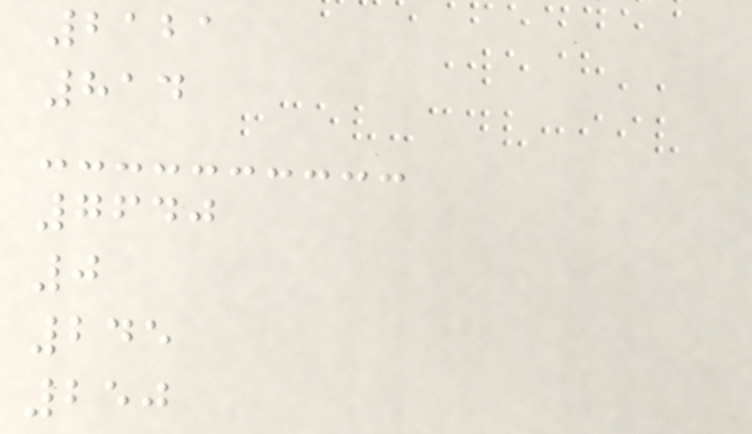2121
814
7640
0
245
250
